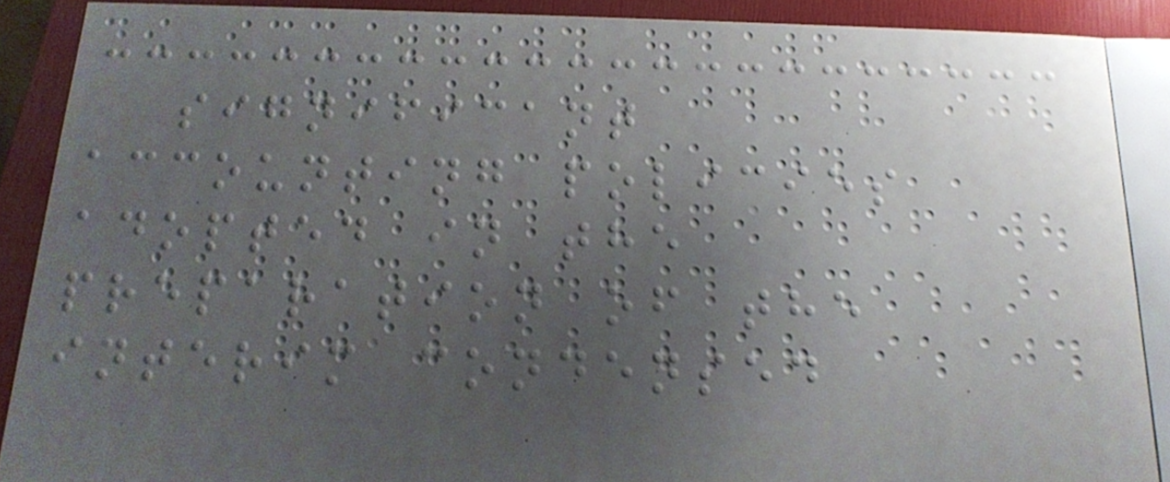significant
accounting policies
adopted in the
preparation of the
interim condensed
